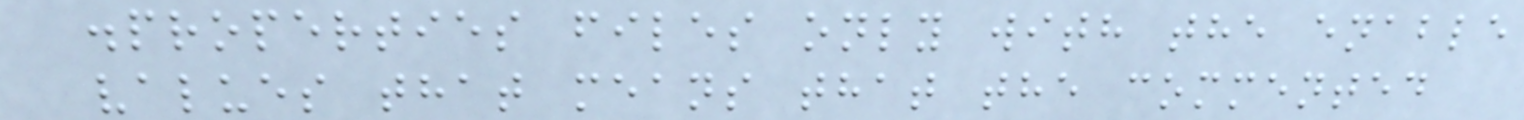.properties files only with the enable
values that means that the commented
